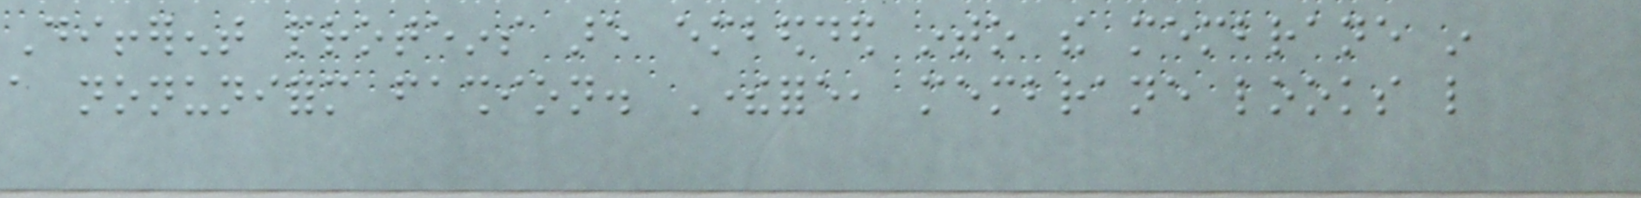Different proteins are embedded into the membrane in
a nonuniform fashion. Therefore, membrane looks like
